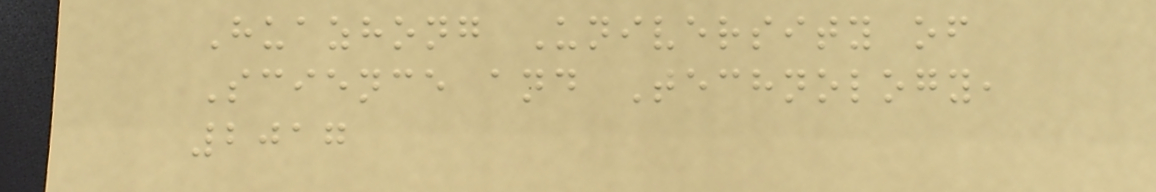Huazhong University of
Science and Technology,
2017
